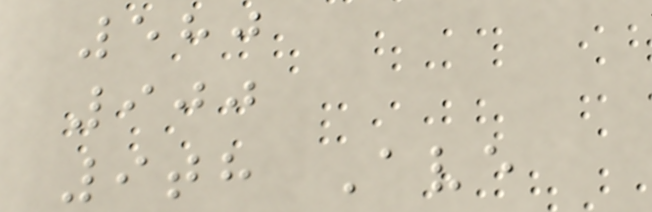580
900
9th Ave
